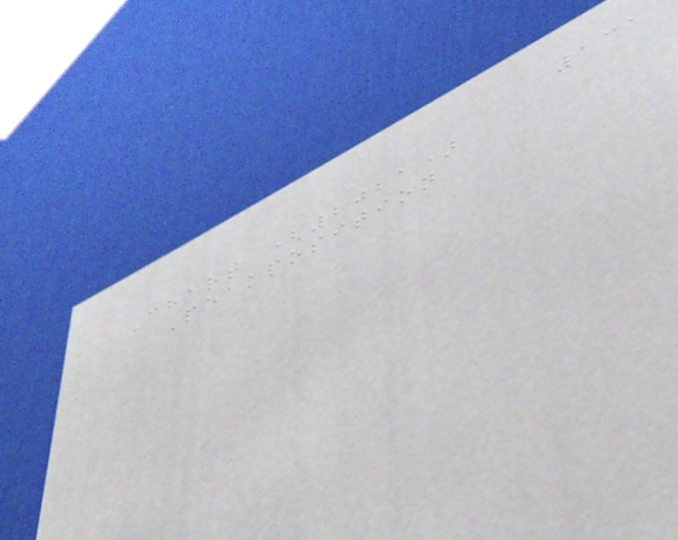131
Chart (2021)
Peakposition
